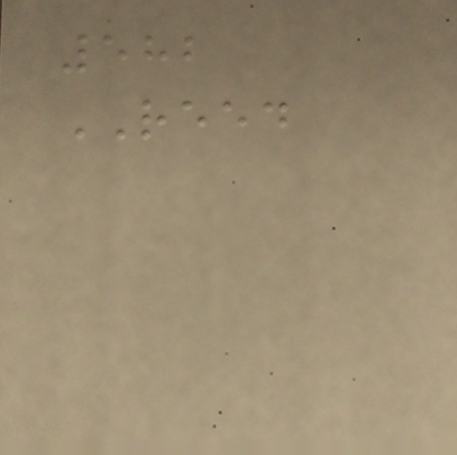582
REED
